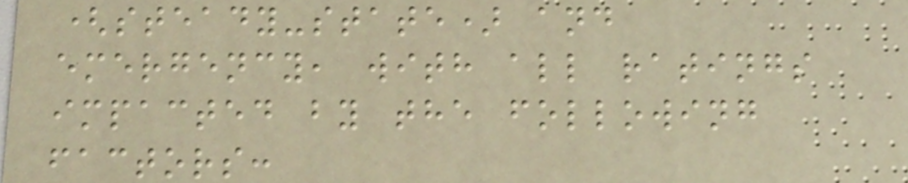(steady-state) and
emergency, with all ratings
impacted by the following
factors:
